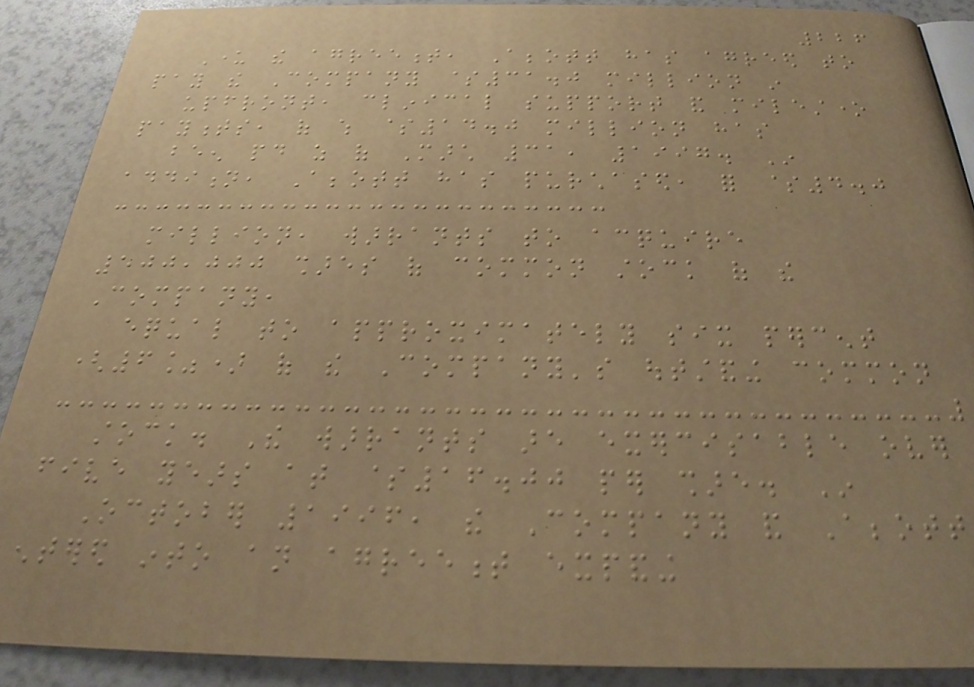226
Under the agreement, Abbott has agreed to
pay the Company $31.0 million in
upfront, clinical support and milestone
payments, of which $14.0 million has
been paid as of March 31, 1997. In
addition, Abbott has purchased, for $4.0
million, warrants to acquire
500,000 shares of common stock of the
Company,
equal to approximately six percent
(6%) of the Company's outstanding common
stock. The warrants are exercisable over
five years at $16.00 per share. In
October 1996, the Company and Abbott
entered into an agreement expanding
